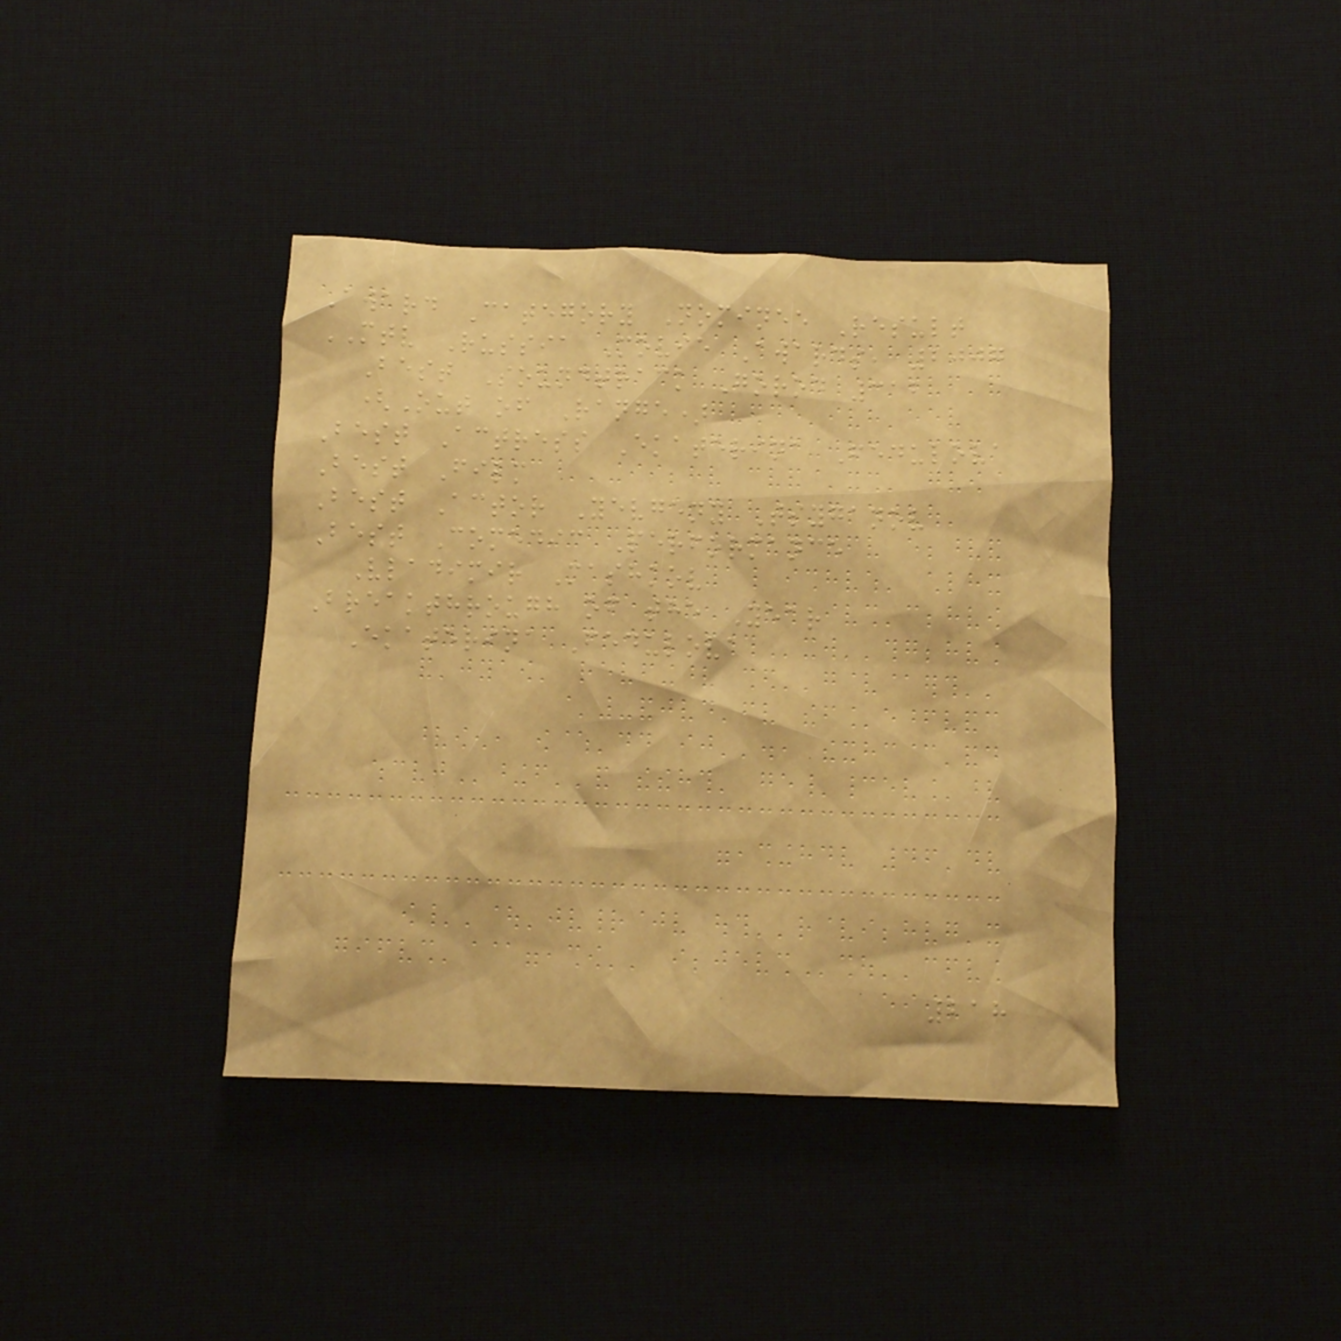Award Category Nominee Result
MTV Russia Movie Awards, 2007
Best Soundtrack Gorod 312
(Out of Range)
Best Actress Ekaterina Fedulova
Best Film
Best Actor Yevgeny Tsyganov
Best Comedic Performance
Vladimir Mashkov
Breakthrough of the Year
Ekaterina Fedulova
218
